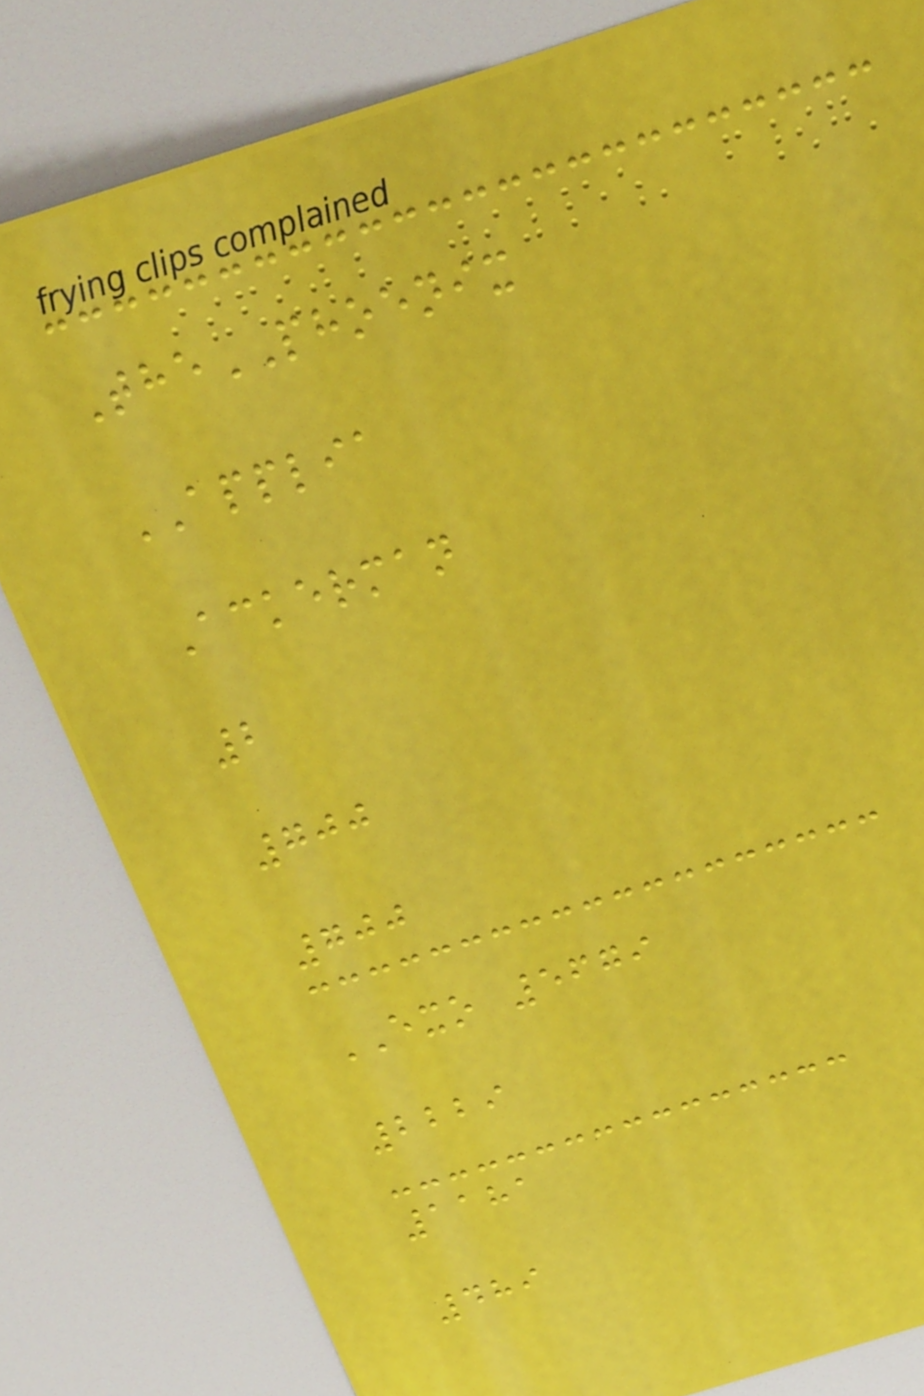ThePHOENIX
APPLIA
Ackerman
2
700
700
EXO 5679
2229
1181
489
